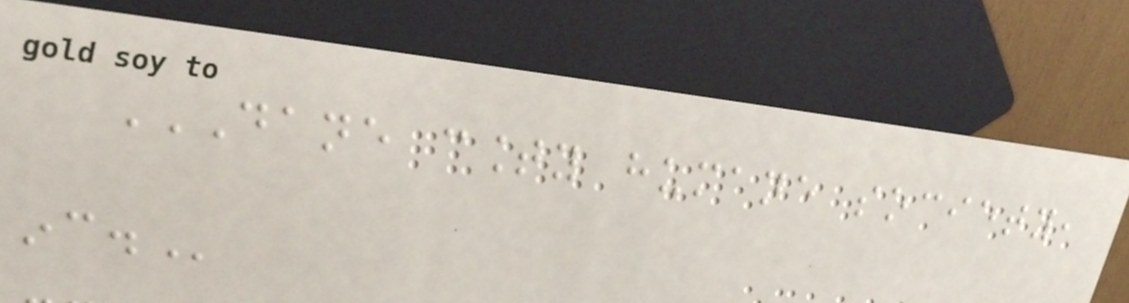DANE COUNTY HUMANE SOCIETY,
INC.
